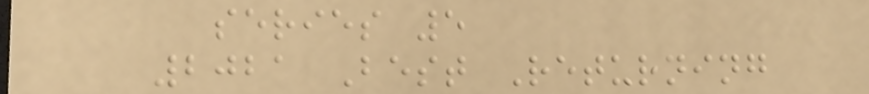series 5
2021 Best Returning
